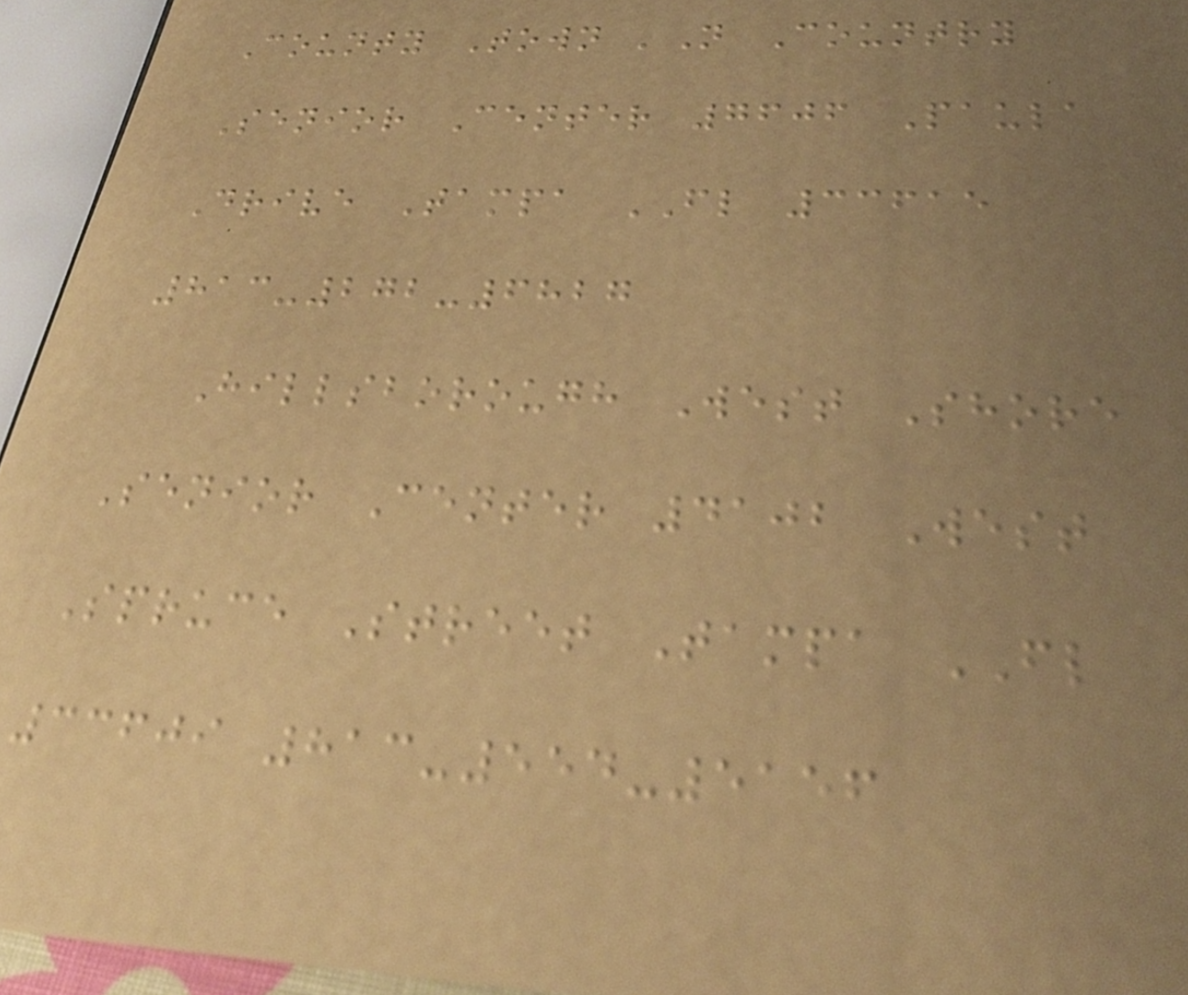County Town 'N Country
Senior Center 7606 Paula
Drive Tampa FL 33615
813-272-6827
Hillsborough West Shore
Senior Center 4102 West
Spruce Street Tampa FL
33609 813-554-5156
